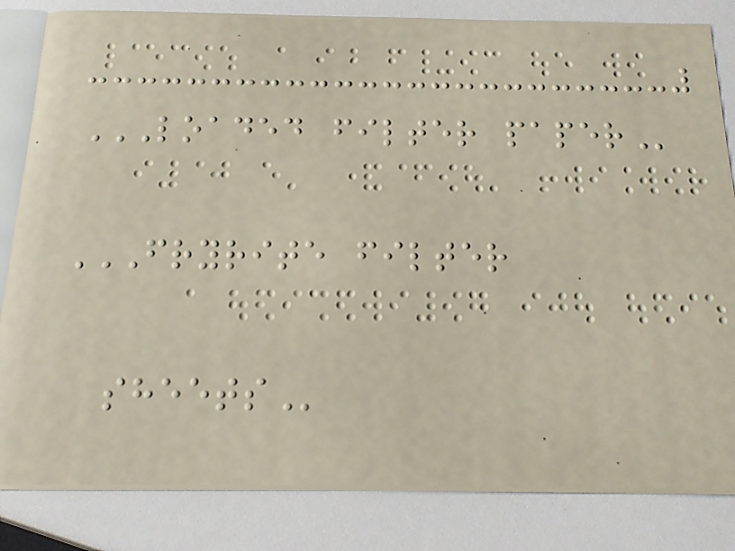LOADED FILTER PAPER
FRYRITE FILTER
SHEETS
